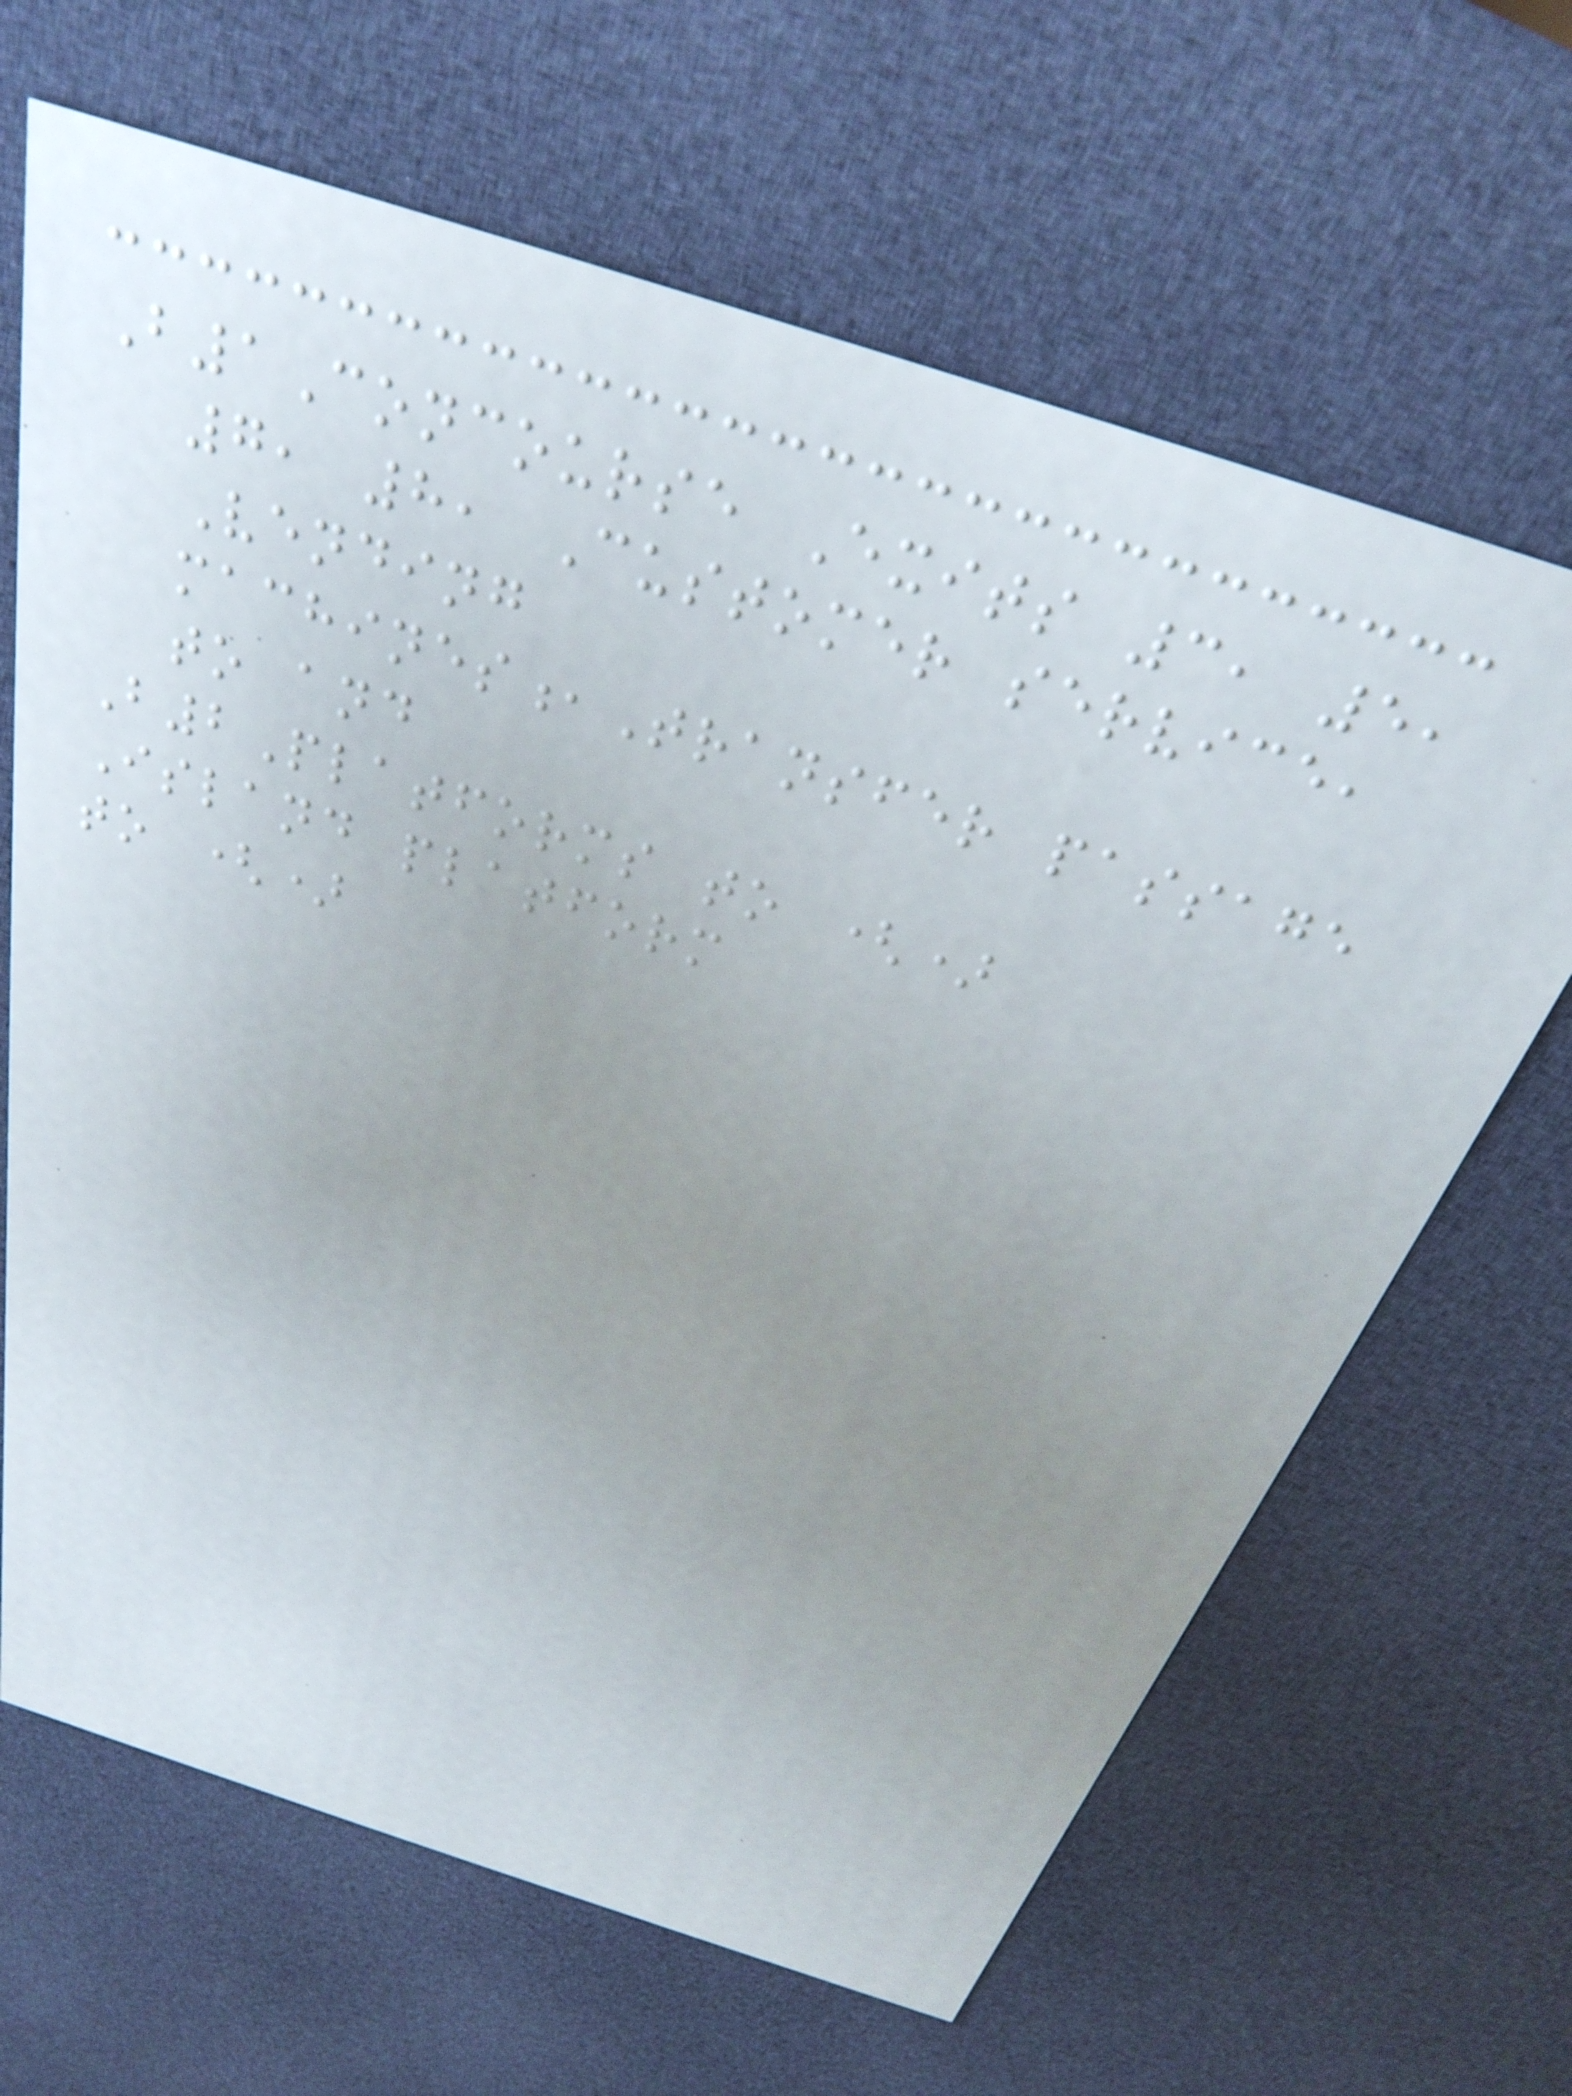B1Concourse Exits 3, 5,
7, 8, Customer service,
Vending
machines,Transfer passage
to and
B2Platforms to ()
Island platform
to ()
